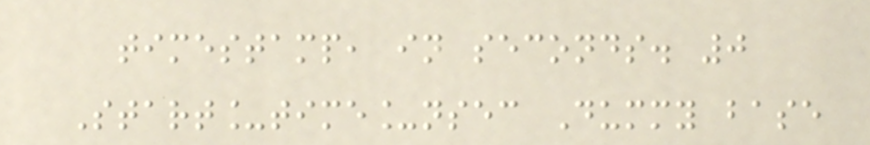timestamp, in seconds. 0
Start_time_nsec Dummy base
